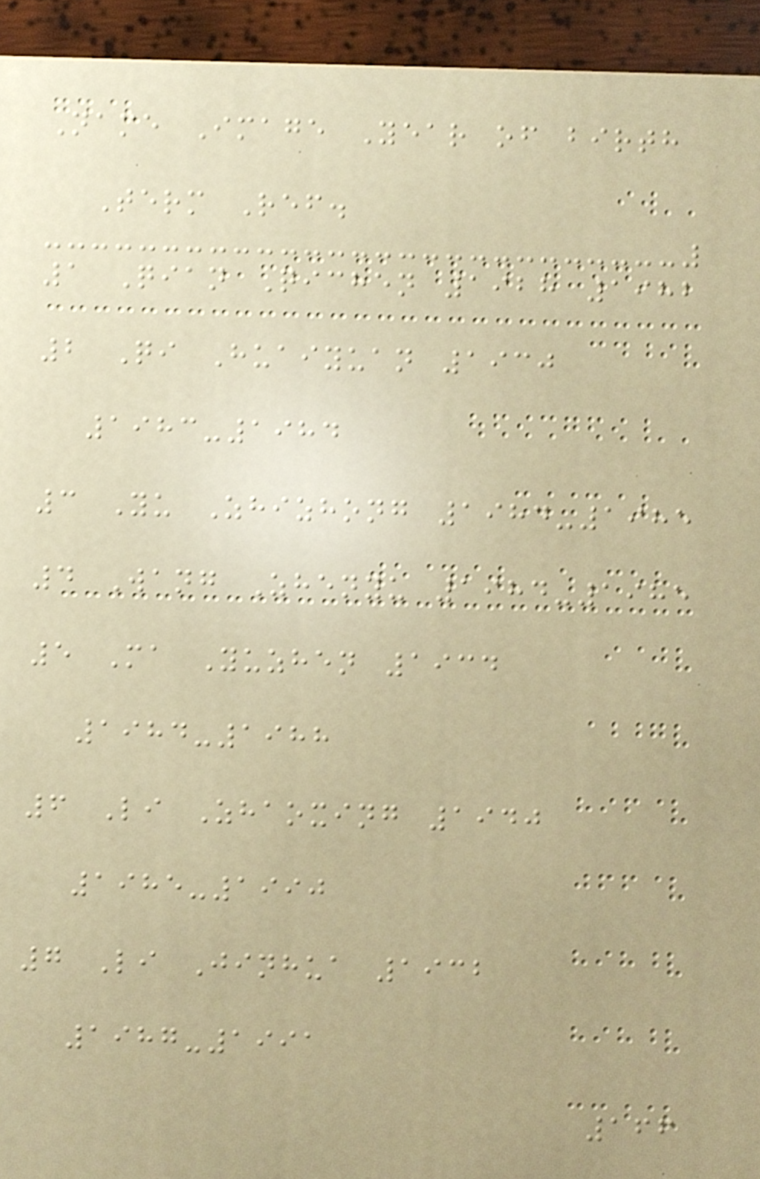Name Image Year of birth
Term Ref.
1 Qian Qichen 1928 1982
2 Qi Huaiyuan 1930
1983-1984
3 Yu Zhizhong 1984-1985
4 Wang Zhenyu 1984-1985
5 Ma Yuzhen 1934
1984-1988
6 Li Zhaoxing 1940
1985-1990
7 Li Jinhua 1932
1987-1991
166
